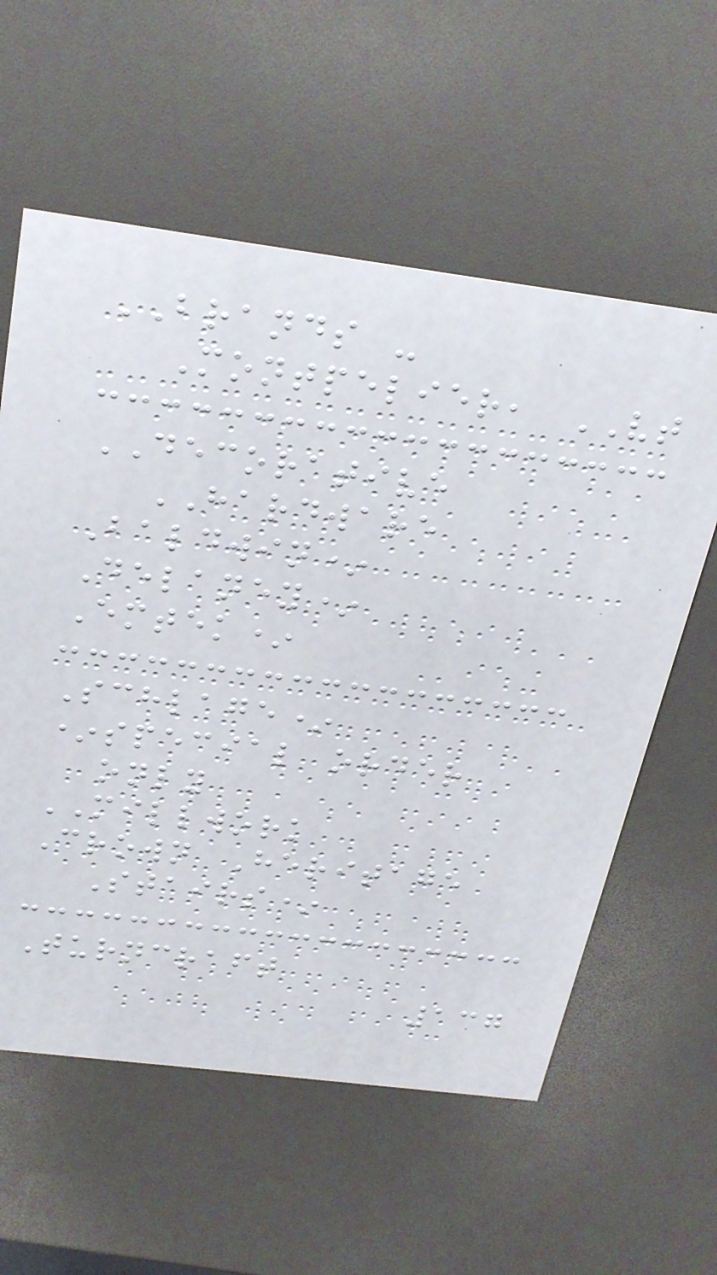BRANDS -
Montpelier, VT
DECORATIVE
HARDWARE
Baldwin*
Delaney*
Emtek*
Schlage*
*special order
only
MILLWORK
Crown Heritage
Stairs*
Turncraft
137
